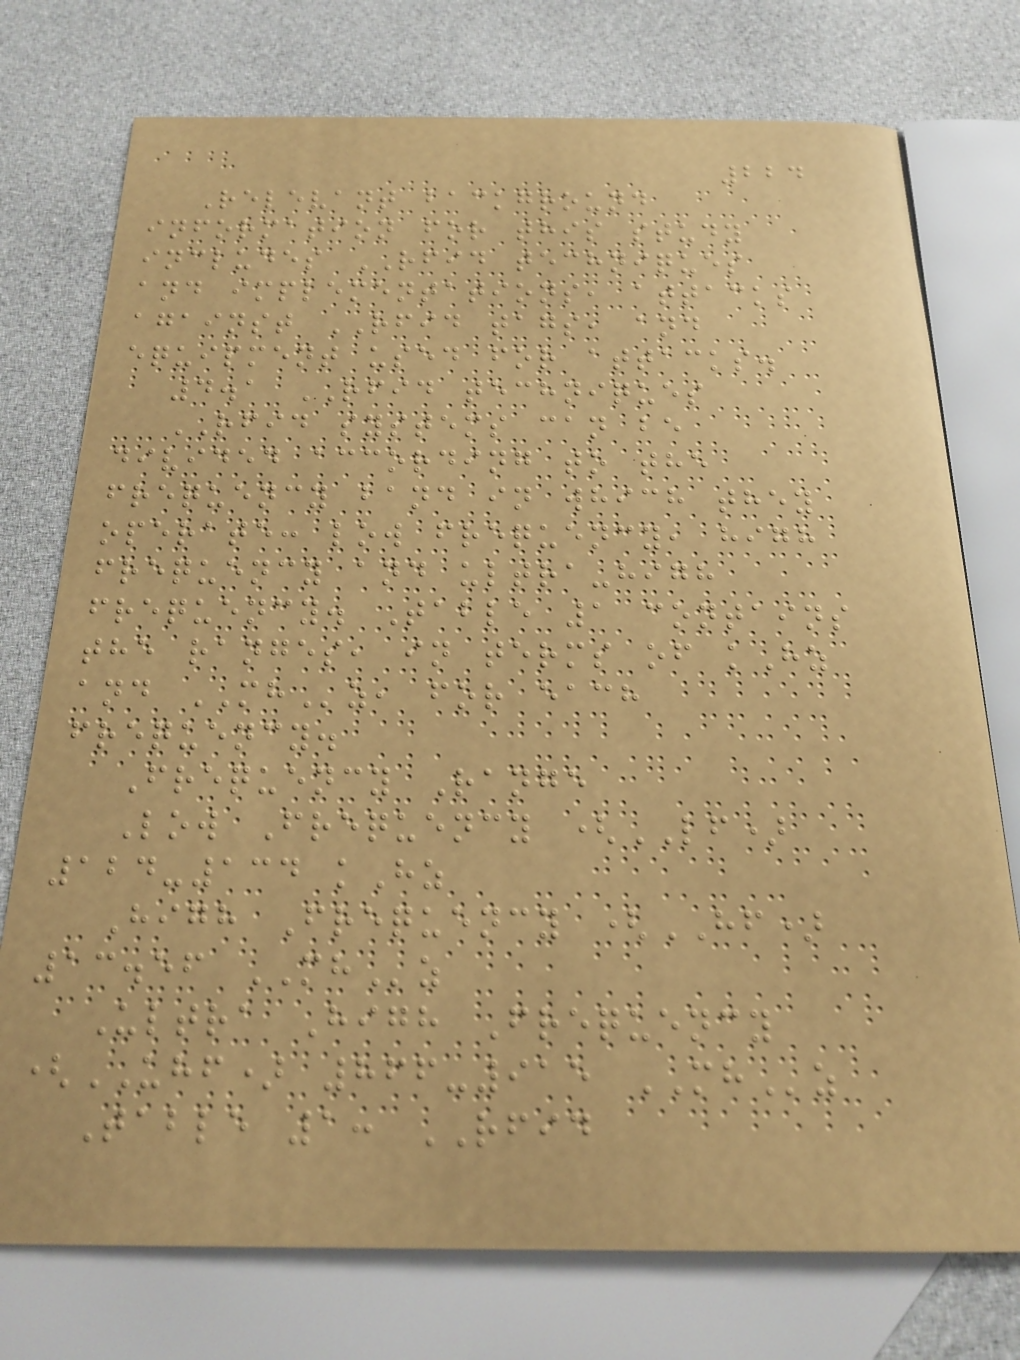224
Relevant background
information for this study
includes RFID techniques
and implementations, attacks
against RFID tags, and
equipment used for attacks.
4.1 RFID techniques
RFID systems can be
divided according to the
frequency band in which they
operate: low frequency, high
frequency and ultra-high
frequency. Table 1 contains
the ranges, in terms of kHz
and MHz, for each
frequency.
Frequency Range
Low Frequency (LF)
124-134 kHz
High Frequency (HF)
13.56 MHz
Ultra High Frequency
(UHF) 866-915 MHz
Table 1: RFID
